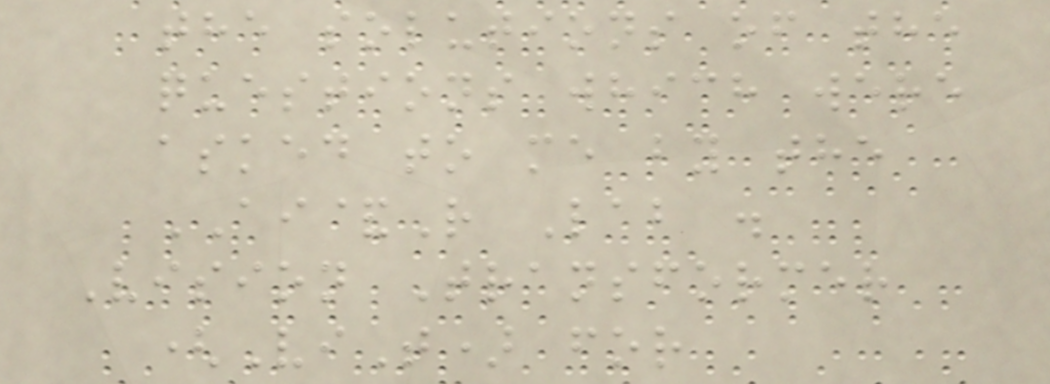the solutions of the
questions which were
asked to me by the
AI&R Lab .
Vision Transformer
(ViT) for
